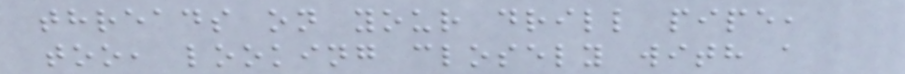threads on your drill pipe,
too, looking closely with a
